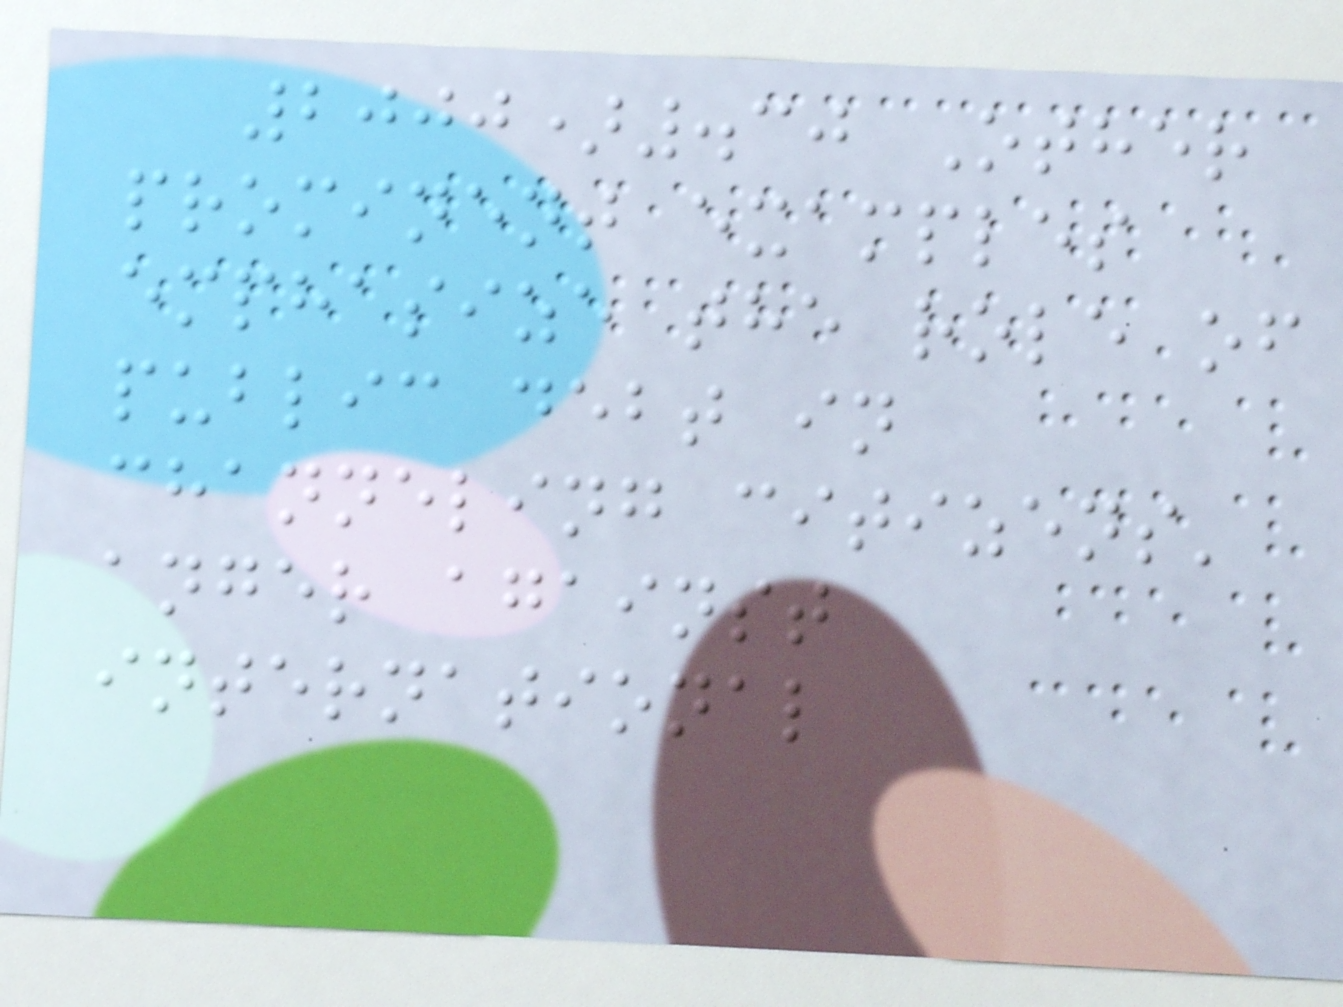2000).30 Other
prominent examples
emphasize the role of
public debt in
channeling citizens'
anger against
international
